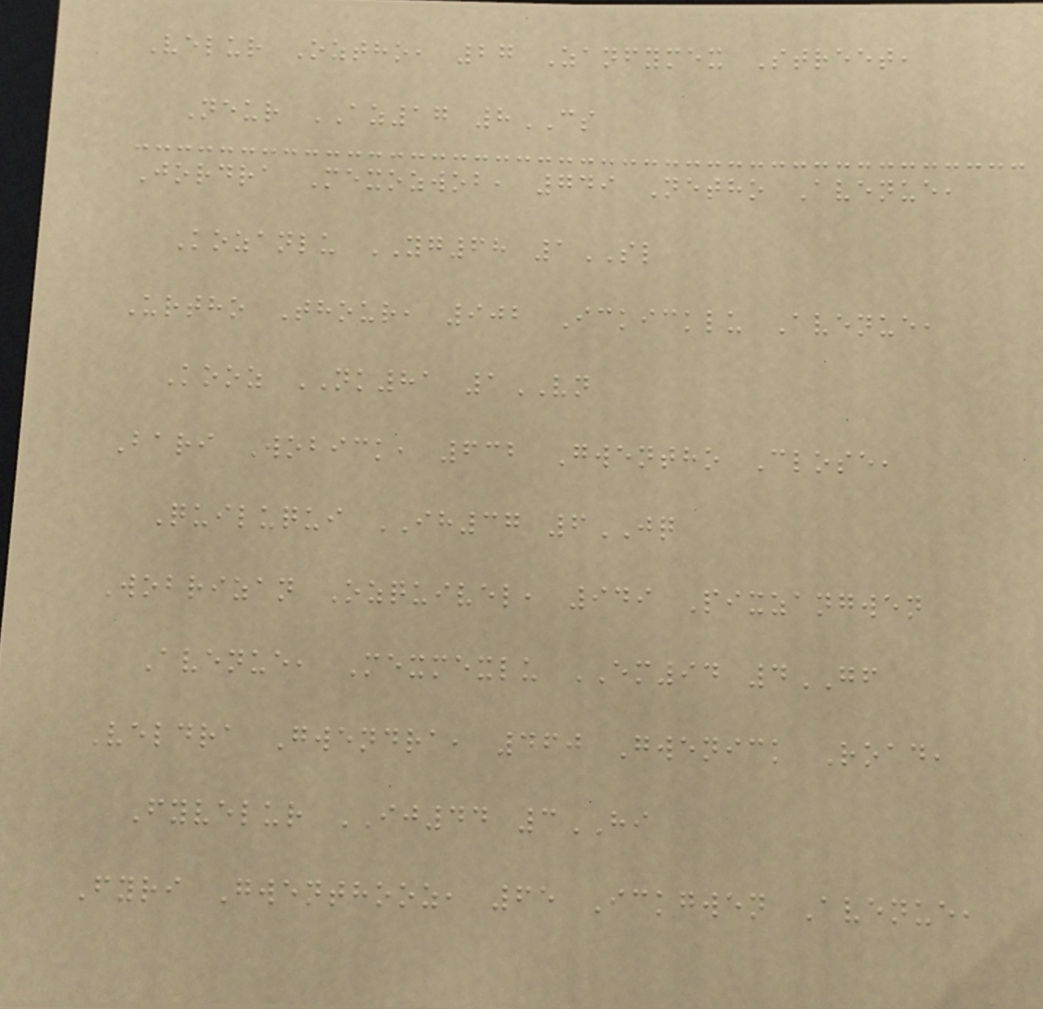Velur Oztho, 27 Zanfymex Street,
Neur AZ17 8CS
Jordra Mexozwob, 749 Netho Avenue,
Kozanlu YG68 1SL
Urtho Thour, 902 Ickicklu Avenue,
Kooz NK81 1VN
Bari Wobick, 632 Gwentho Close,
Quiluqui IH37 6JQ
Wobrizan Ozquivel, 949 Pixzangwen
Avenue, Mexmexlu EM94 4GF
Veldra Gwendra, 460 Gwenick Road,
Fyvelur IJ44 3HI
Fyri Gwenthooz, 65 Ickgwen Avenue,
